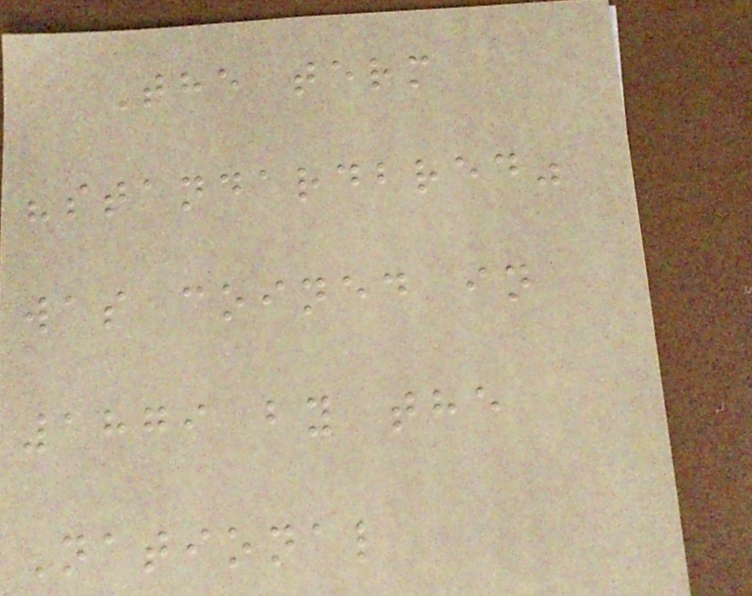The term
"standardbred"
was coined in
1879 by the
National
